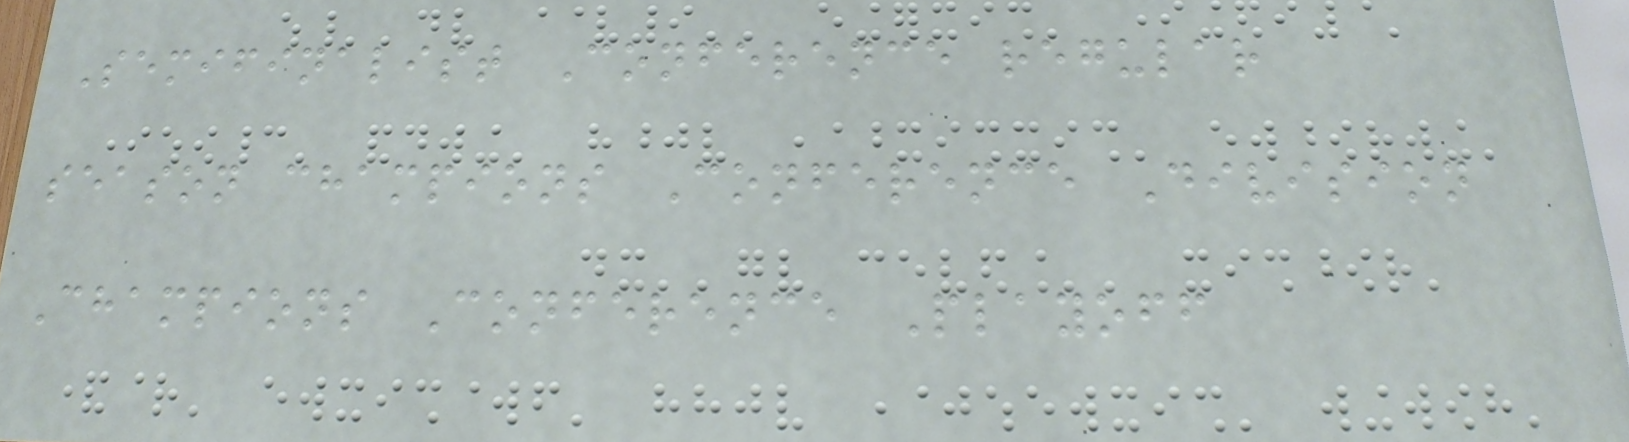Semifinalist Conference regular
season champions Conference Division
Champions Conference Playoff
